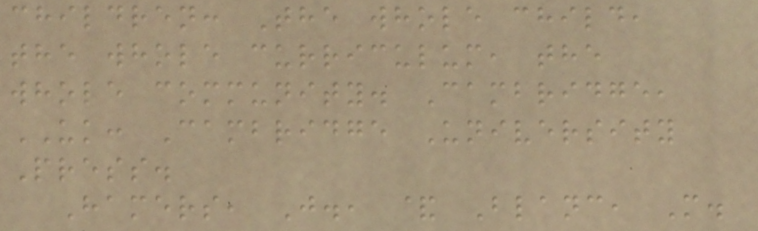children: The whole child,
the whole curriculum, the
whole community. Cambridge,
UK: Cambridge University
Press.
Hamers, J., & Blanc, M.
